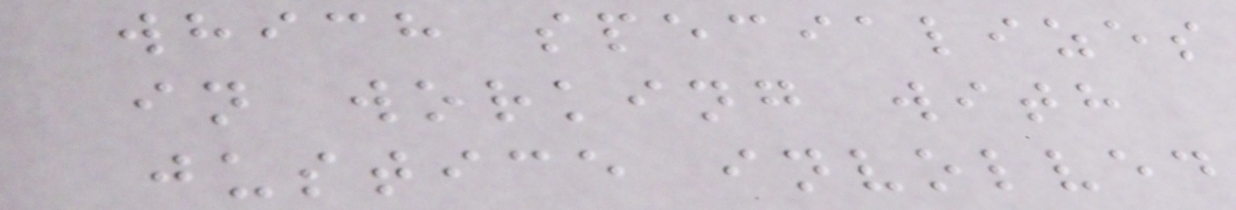which specializes
in working with
justice involved
